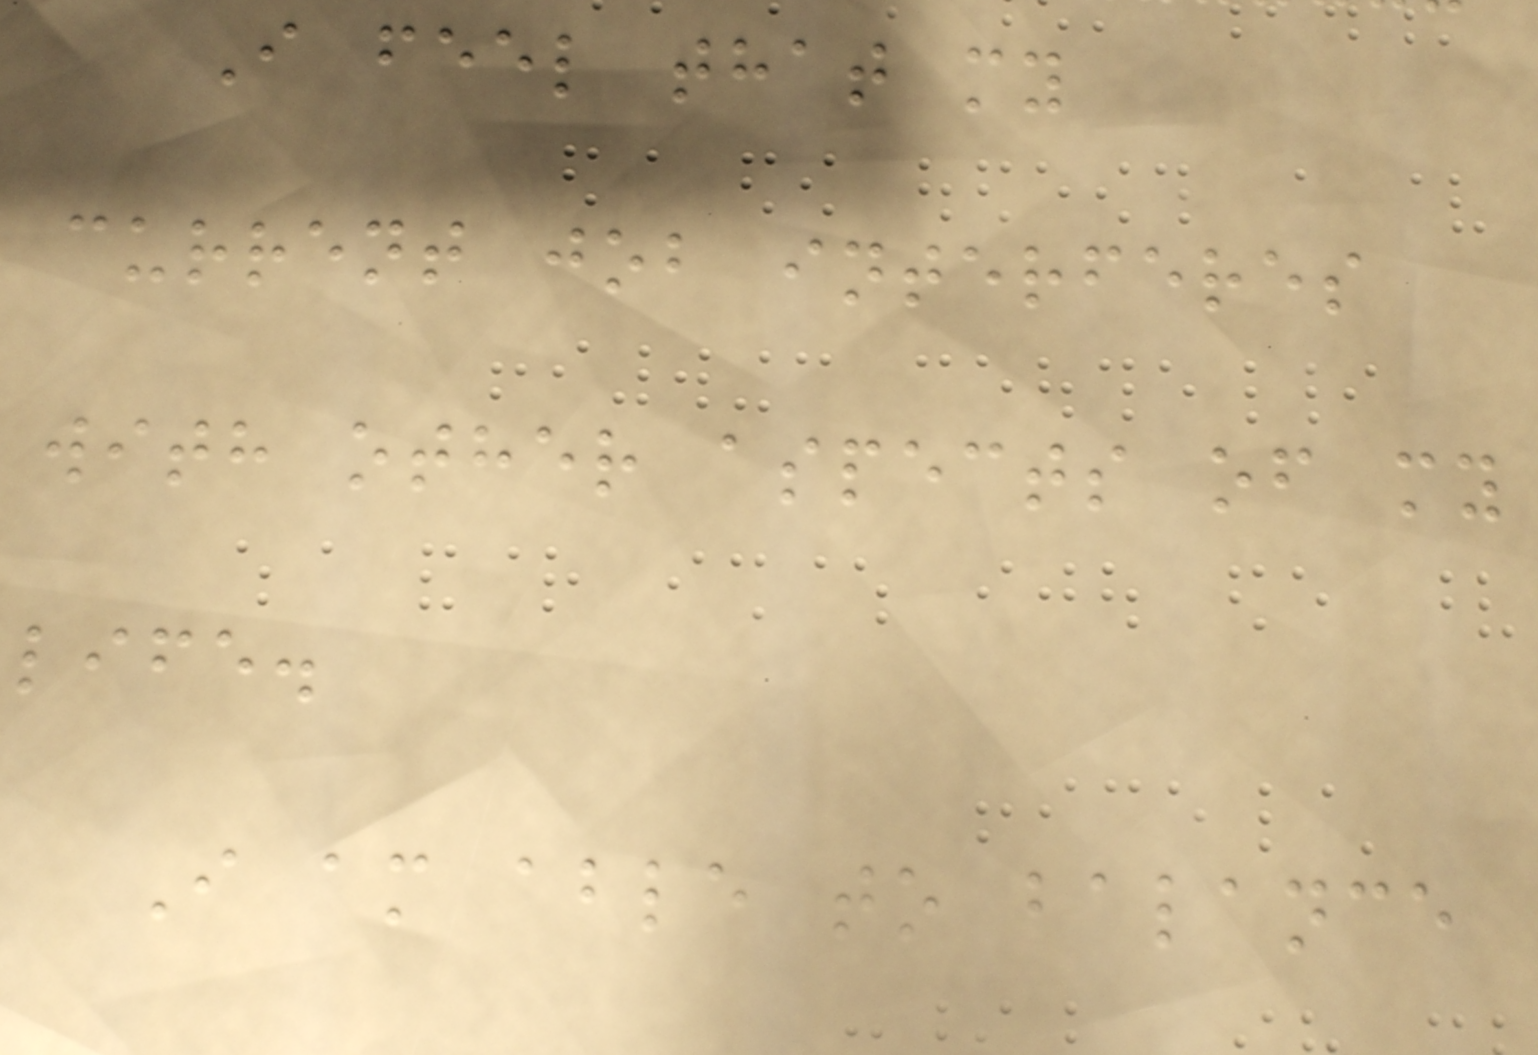I feel that my
current job interferes
with other aspects of my
life.
I am able to balance
